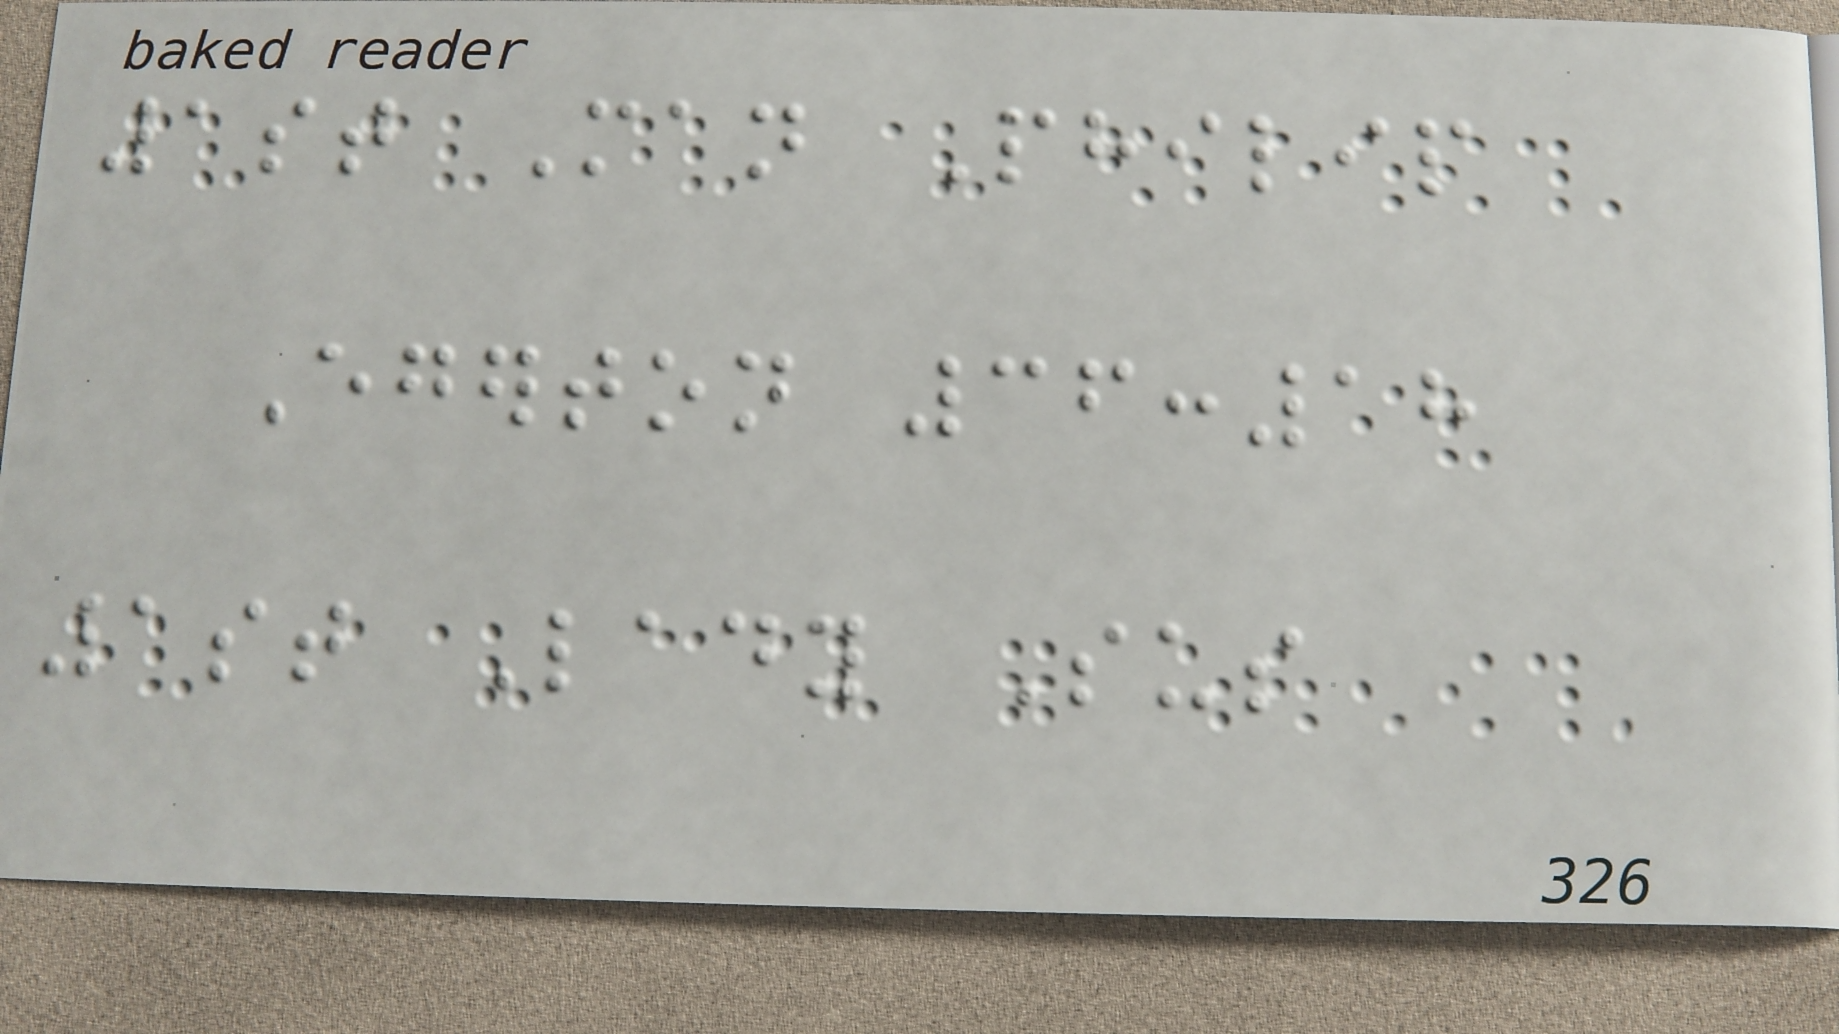1st Man Philip
Egerton 36:18
1st Lady Sus
